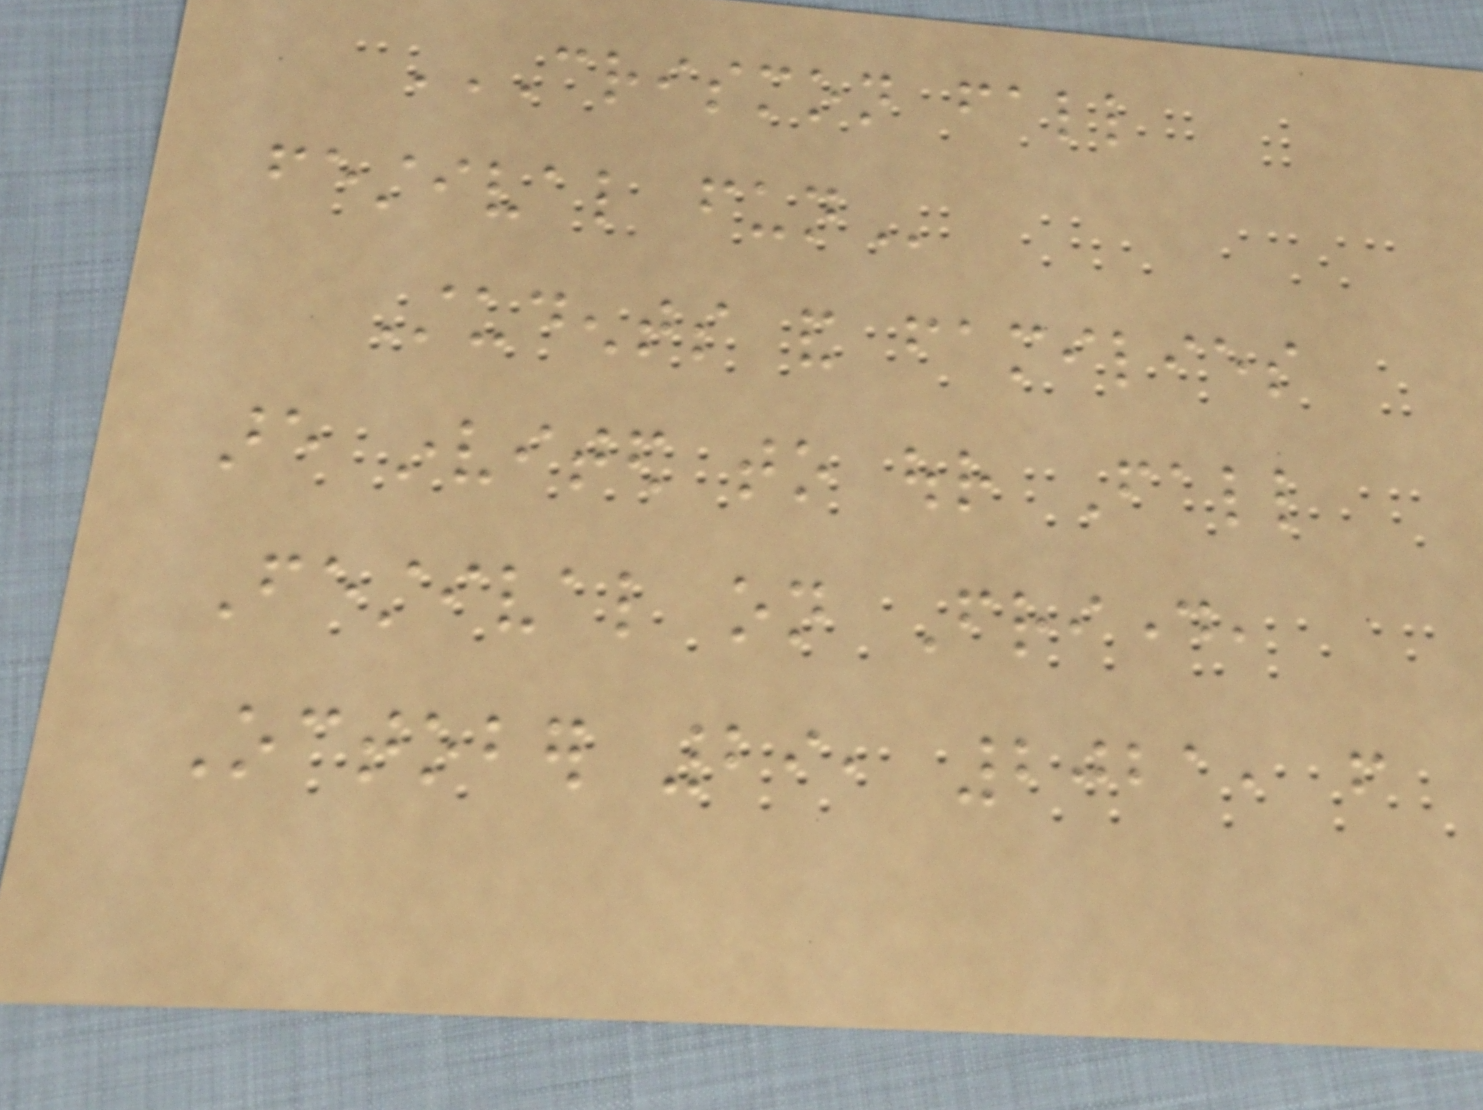CRISMON FALL
FESTIVAL FUN
Students and families
are invited to our Fall
Festival on Friday,
October 29, 2021, from
